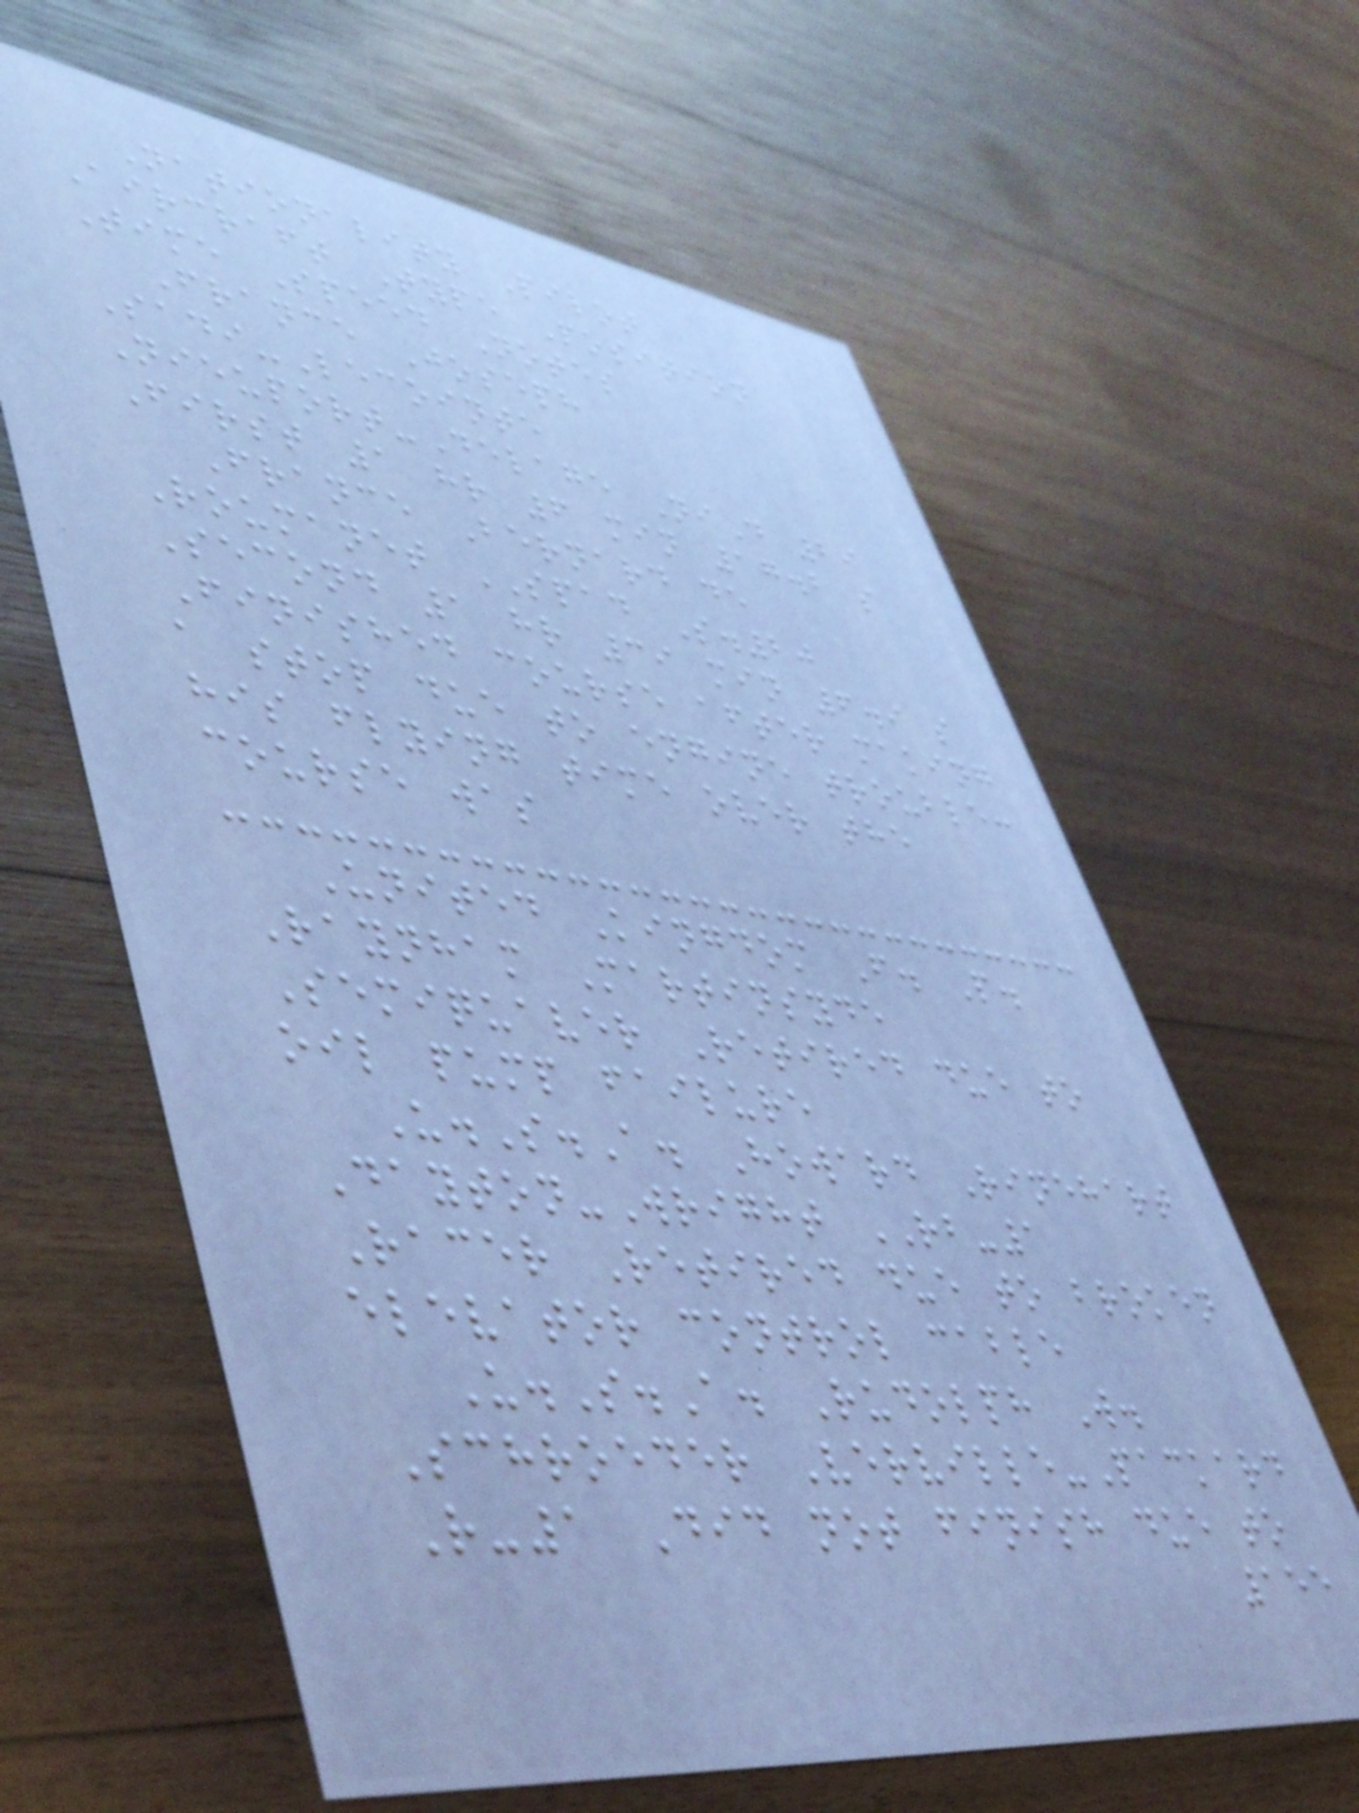Nationality Pilot
Aircraft Type Position
Time Speed Notes
France Joseph
Sadi-Lecointe
Nieuport-Delage NiD 29
First 1 hr 6 min 17.2 s
France Bernard de
Roumanet SPAD S.20
Second 1 hr 39 min 6.9 s
Finished course after making
a stop due to engine trouble:
his flying time over the
course was
United Kingdom F. P.
Raynham Martinsyde
Semiquaver Retired due to
oil pump failure
U.S.A. Howard Rinehart
Dayton-Wright RB-1
Racer Retired due to broken
elevator control cable
U.S.A. Rudolph W.
Schroeder Verville-Packard
R-1 Did not finish due to
155
